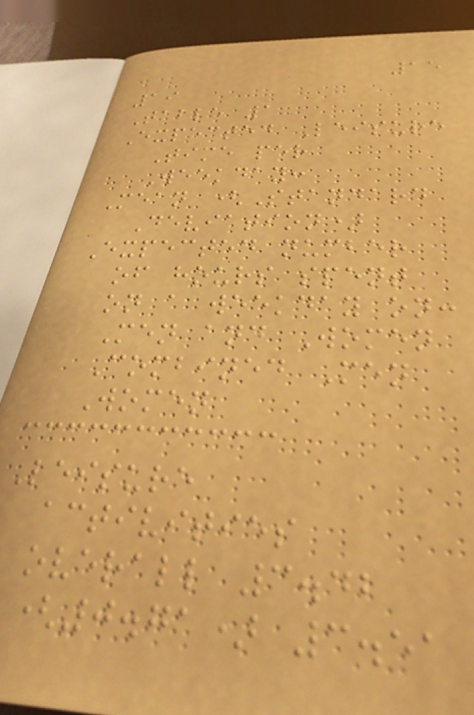15
19
Table 1
Expected Leisure
Time per
Weekday:
Mean (Standard
Deviation)
Expected number
of hours spent
on a weekday on:
Men and Women
Combined Men
Women
Leisure
activities
overall 3.42
(0.71) 3.51
